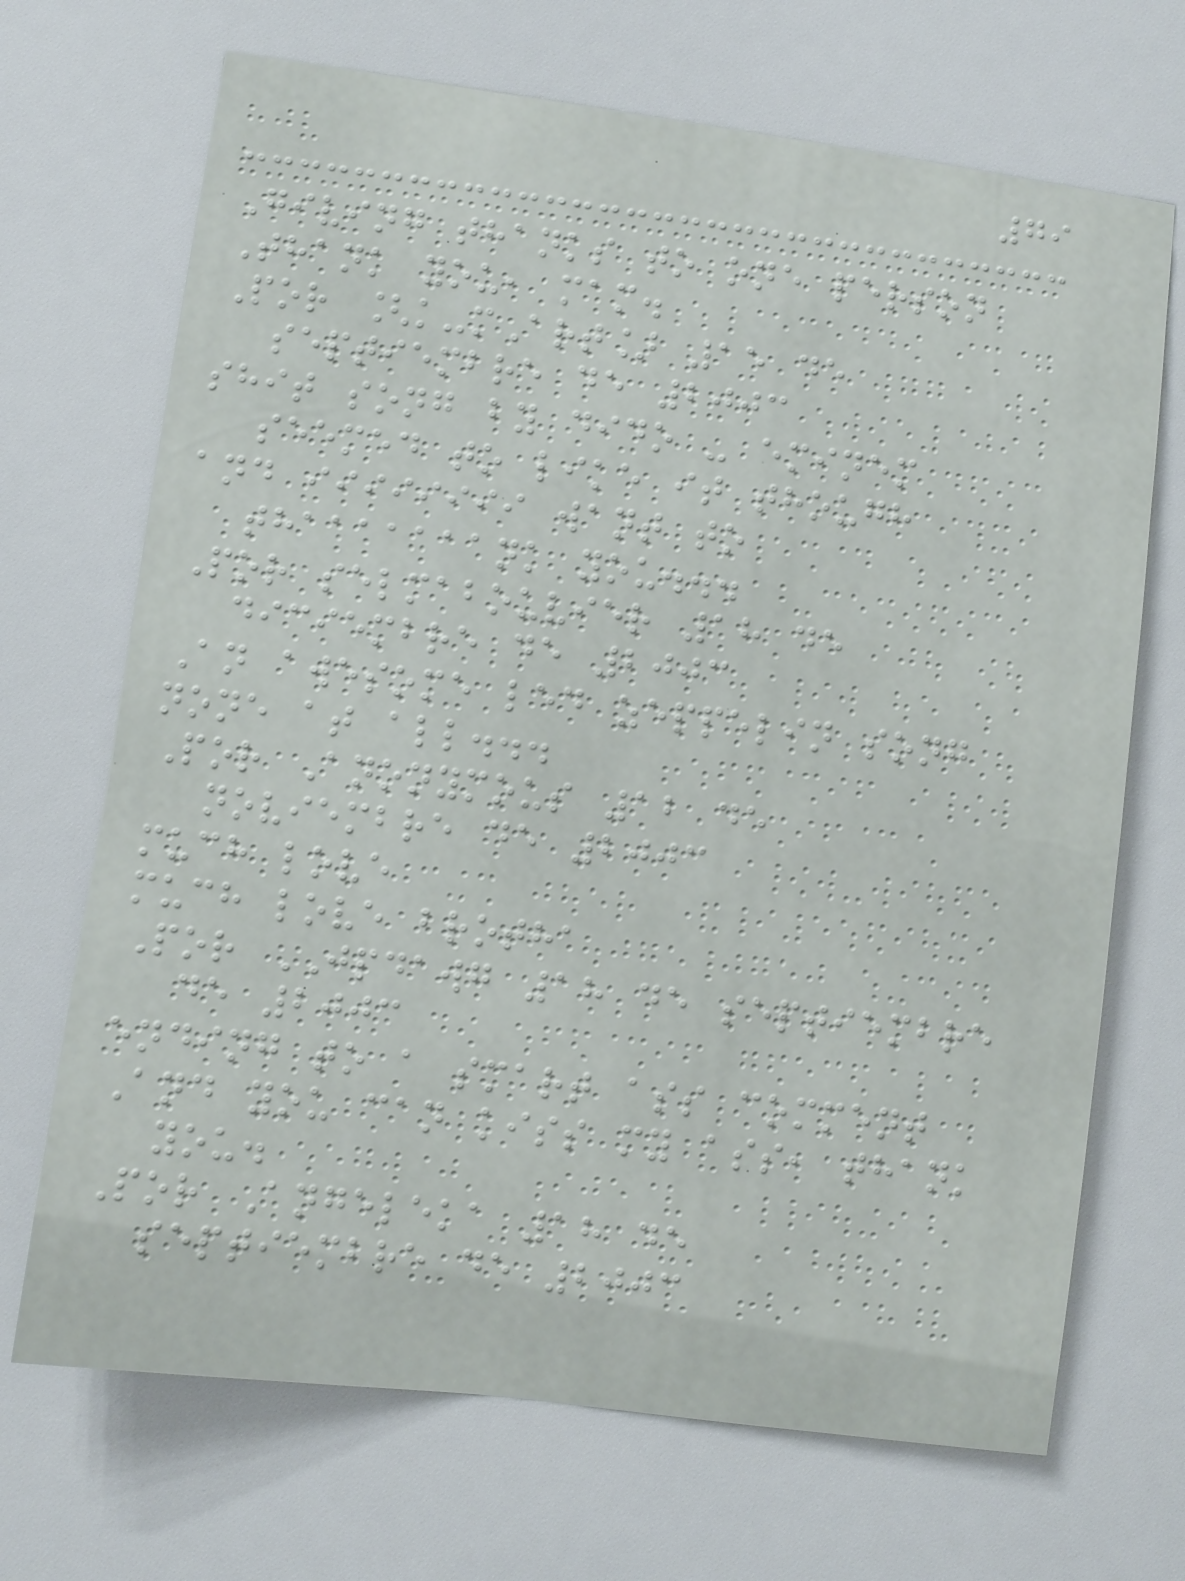79
Giving thanks to one person
Thank you, mam.
Por [k-mArt] 15 de
septiembre de 2003
shit song by dido - eminem
seemed to like it though
and iiiiiiii want to
thaaaaaaank you...
Por selmabouvier 18 de
diciembre de 2003
An awesome led zeppelin song
none at all...
Por Anonymous 12 de
noviembre de 2003
much love
much love brotha
Por JPDAWG 18 de septiembre
de 2003
ending to a smart ass comment
And you can kiss my ass, thank
you.
Por Angeleka 18 de
septiembre de 2003
